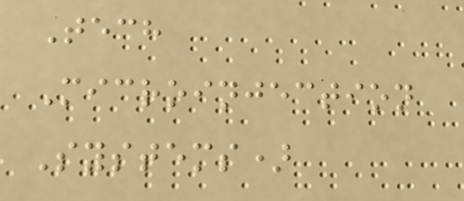Tech
Microinjection
Systems)
